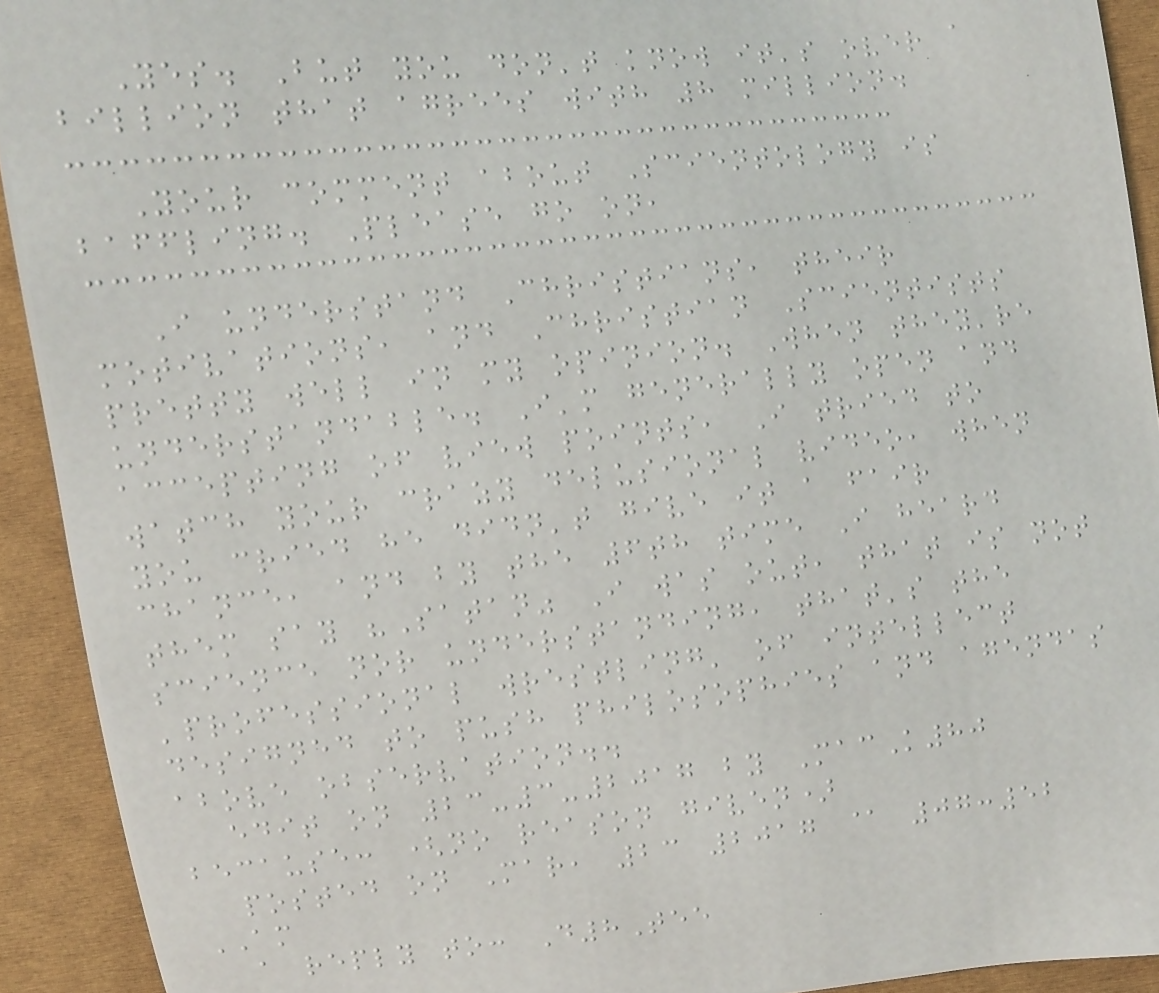Yes. But you don't know it's over a
billion that agrees with 8 million.
Your comment about Scientology is
baffling. Please go on,
I understand Christians, their
motivations, and Christian Scientists
pretty well in my opinion. When they're
understandable. I'm generally open and
accepting of view points, I tried to
watch your crazy delusional video, when
you cried he didn't give it a fair
chance, and by the 6th time I heard
them say "Satan" I was out, that is not
science nor understanding, that's the
'professional wrestling' of intellect
designed to push philosophies and agendas
above observation..
edit on 23-3-2017 by MacK80
because: (no reason given)
posted on Mar, 23 2017 @ 07:52
AM
a reply to: D8Tee
